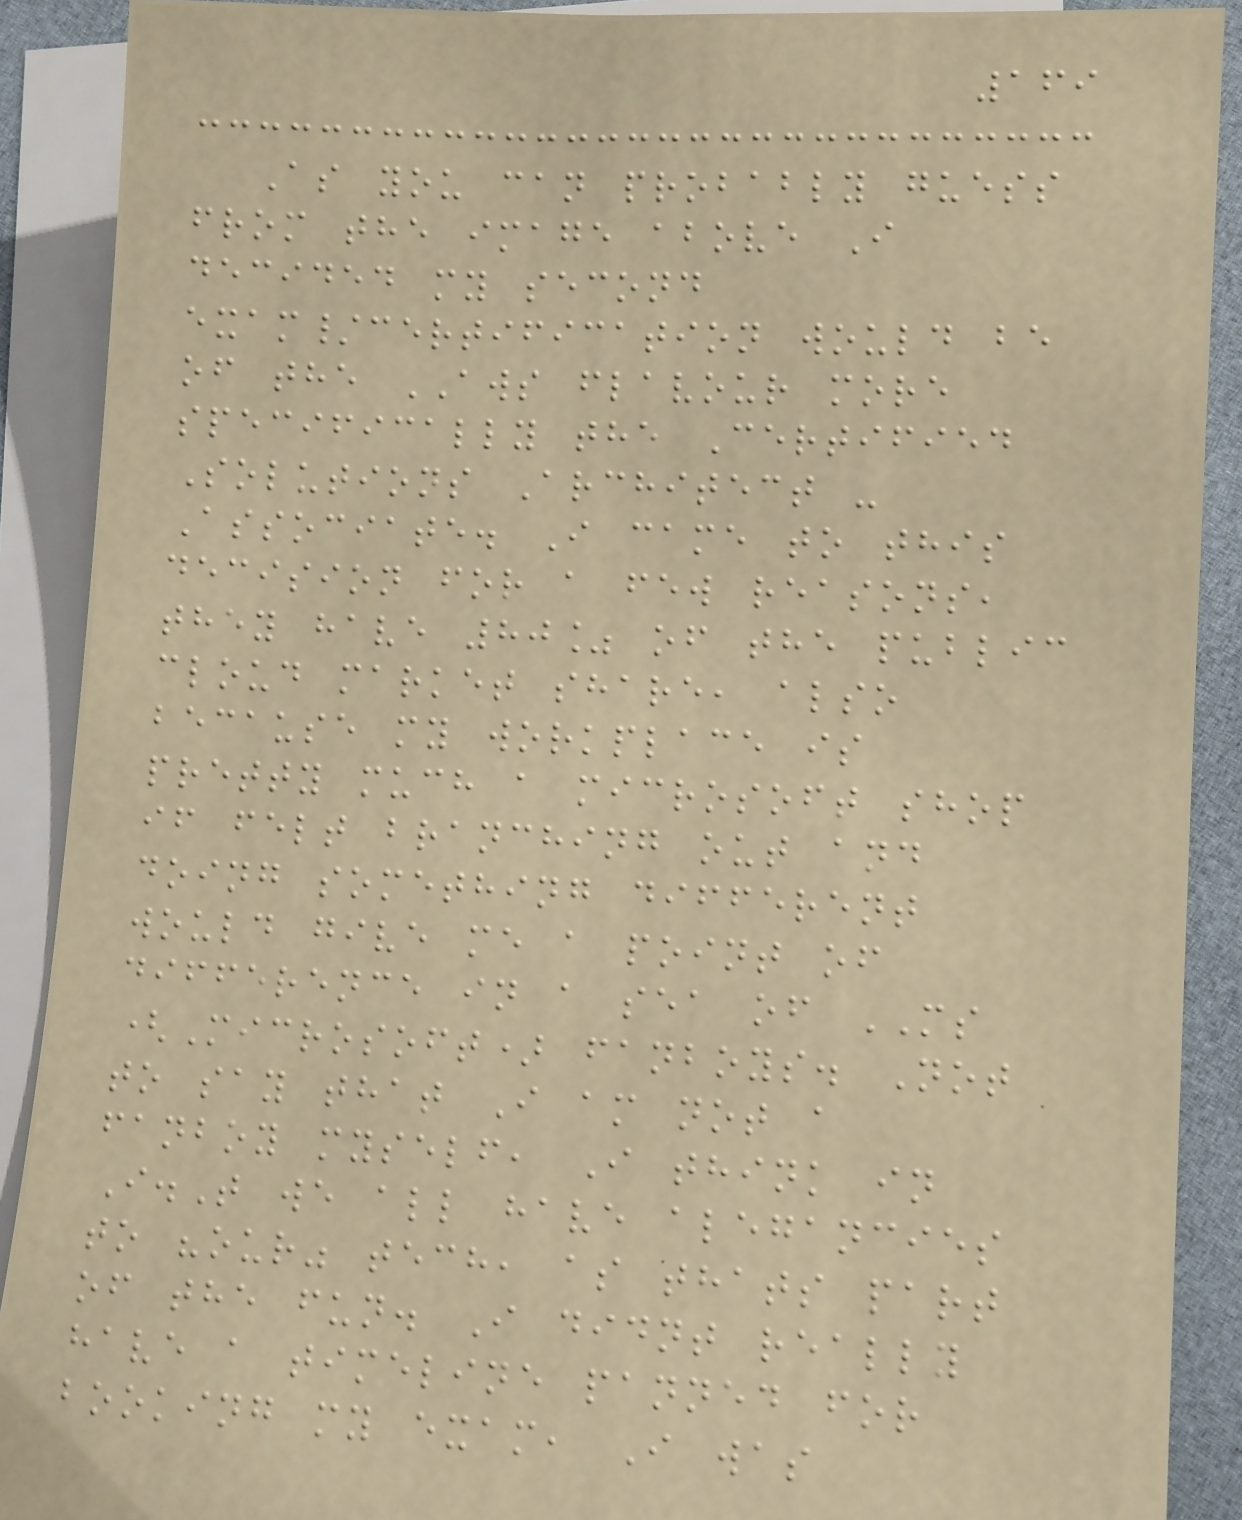169
As you can probably guess
from the image above I
decided my second
exam/certification would be
of the AWS flavour more
specifically the Certified
Solutions Architect -
Associate. I came to this
decision for a few reasons,
they have 80% of the public
cloud market share, also
because my workplace is
pretty much a microsoft shop
if felt branching out and
doing something different
would give me a point of
difference in a sea of MS
(Microsoft) fanboys. Not
to say that I am not a
fanboy myself, I think in
I.T we all have alegancies
to "our" tech, as thats part
of the fun. I didnt really
have a timeline panned for
booking my exam, I was
